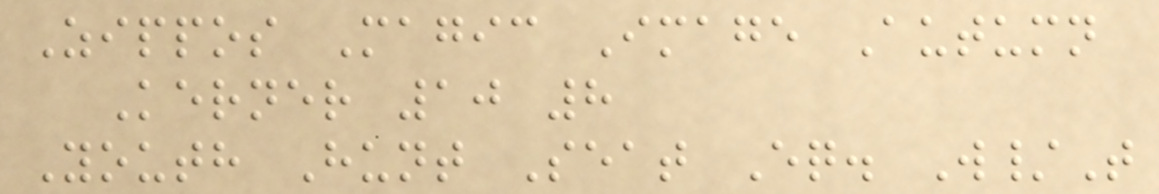Zippos Magic Image Autumn
Kerner 10 8
Youth Hunt Seat Eq. W/T
